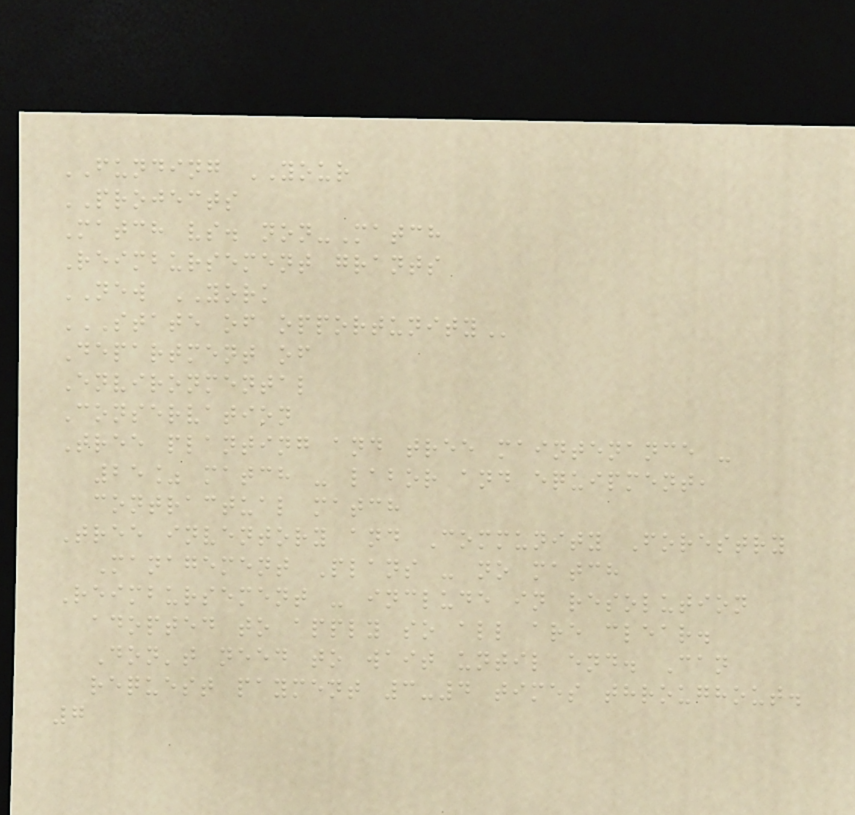FUNDING YOUR
PROJECTS
Match vs. non-Match
Reimbursement grants
NEW YORK
STATE OF OPPORTUNITY
Department of
Environmental
Conservation
Tree planting and tree maintenance -
25% match - labor and equipment,
contractual match
Tree inventory and Community Forestry
Management Plans - no match
Reimbursement - include in resolution
adopted to apply so all are clear.
Don't need to wait until end. Can
request payment 3-4 times throughout.
7
